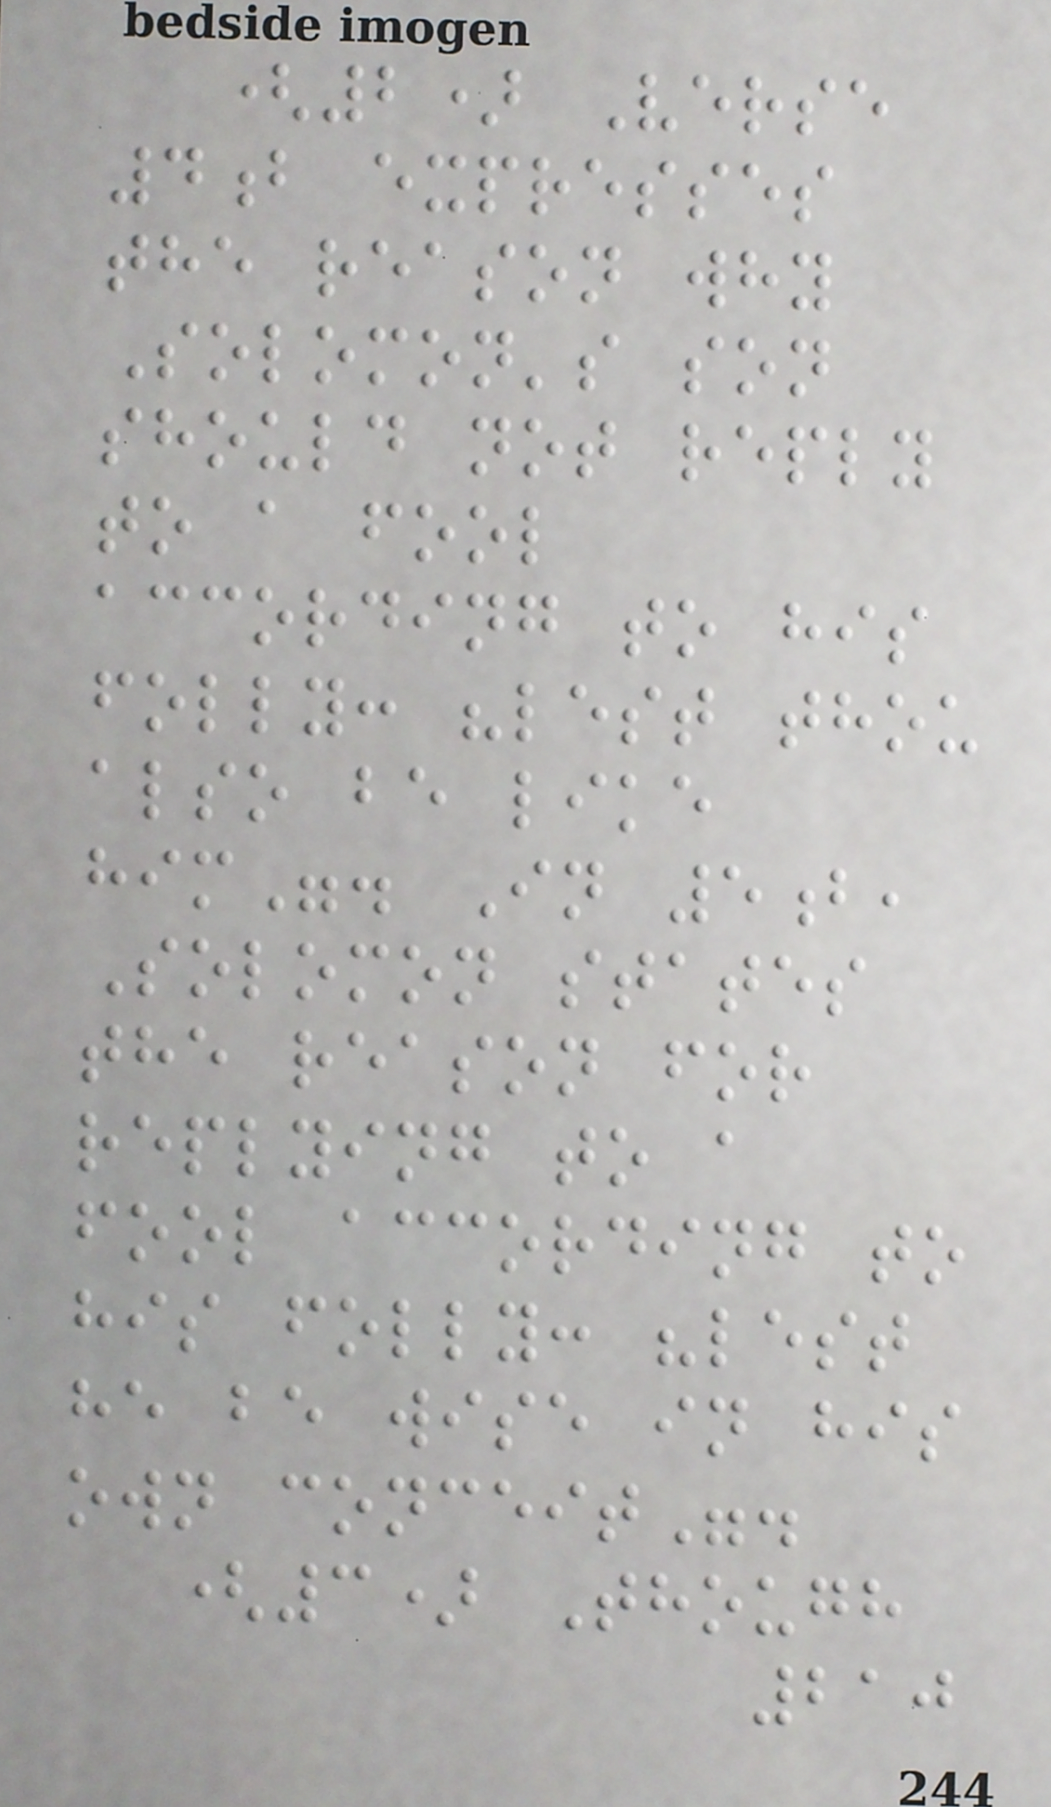(2) Verse
4b expresses
the reason why
Solomon's son
should not reply
to a fool
according to his
folly: "lest thou
also be like
him". In 5b,
Solomon states
the reason for
replying to a
fool according to
his folly: "lest
he be wise in his
own conceit".
(3) Though
210
